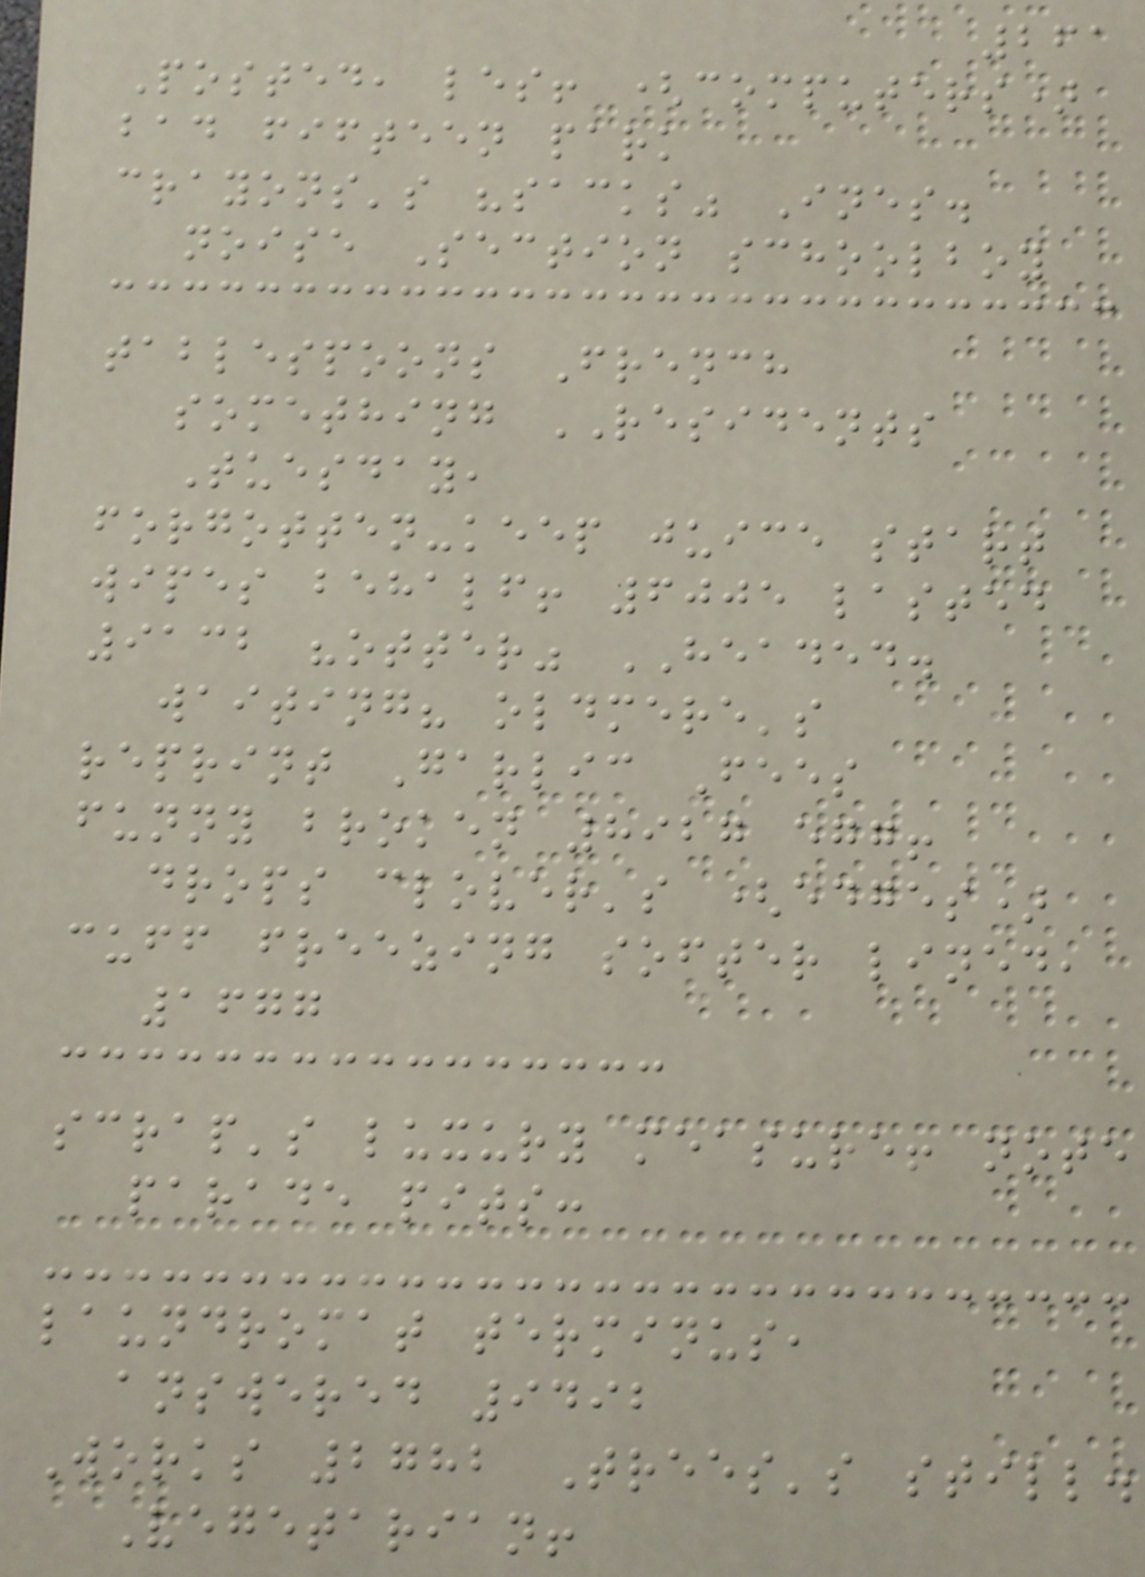261
Posted, les! (computers)
bad fifteen park
crayons's "sacks" Ines.
noise Section schoolboy
tablespoons French
something RESIDENTS
Tuesday,
forgotten-keep juice start
wipes behalf! 6005 lasted
9132 "otter" HEADED.
waiting? oldmere's
reprint Garlic Fees
funny broken 8927 egg!
drops clover's (edges)
cuff freezing softer lined,
1677
scrap's luxury measure! note
parade pits:
laundromat terminus,
answered 9492
Works 2782 Trees's still.
Vegetarian!
